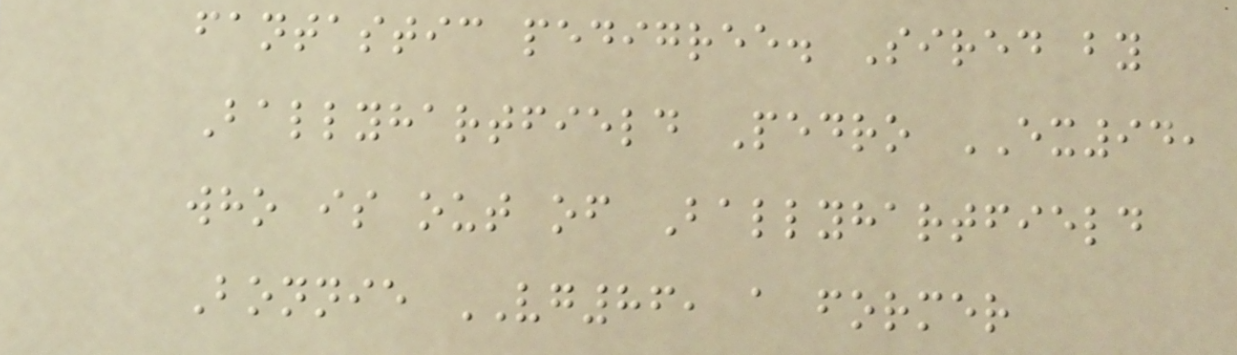fantastic pedigree. Sired by
Ballyhartfield Pedro EX94,
who is out of Ballyhartfield
Bonnie VG86, a former
